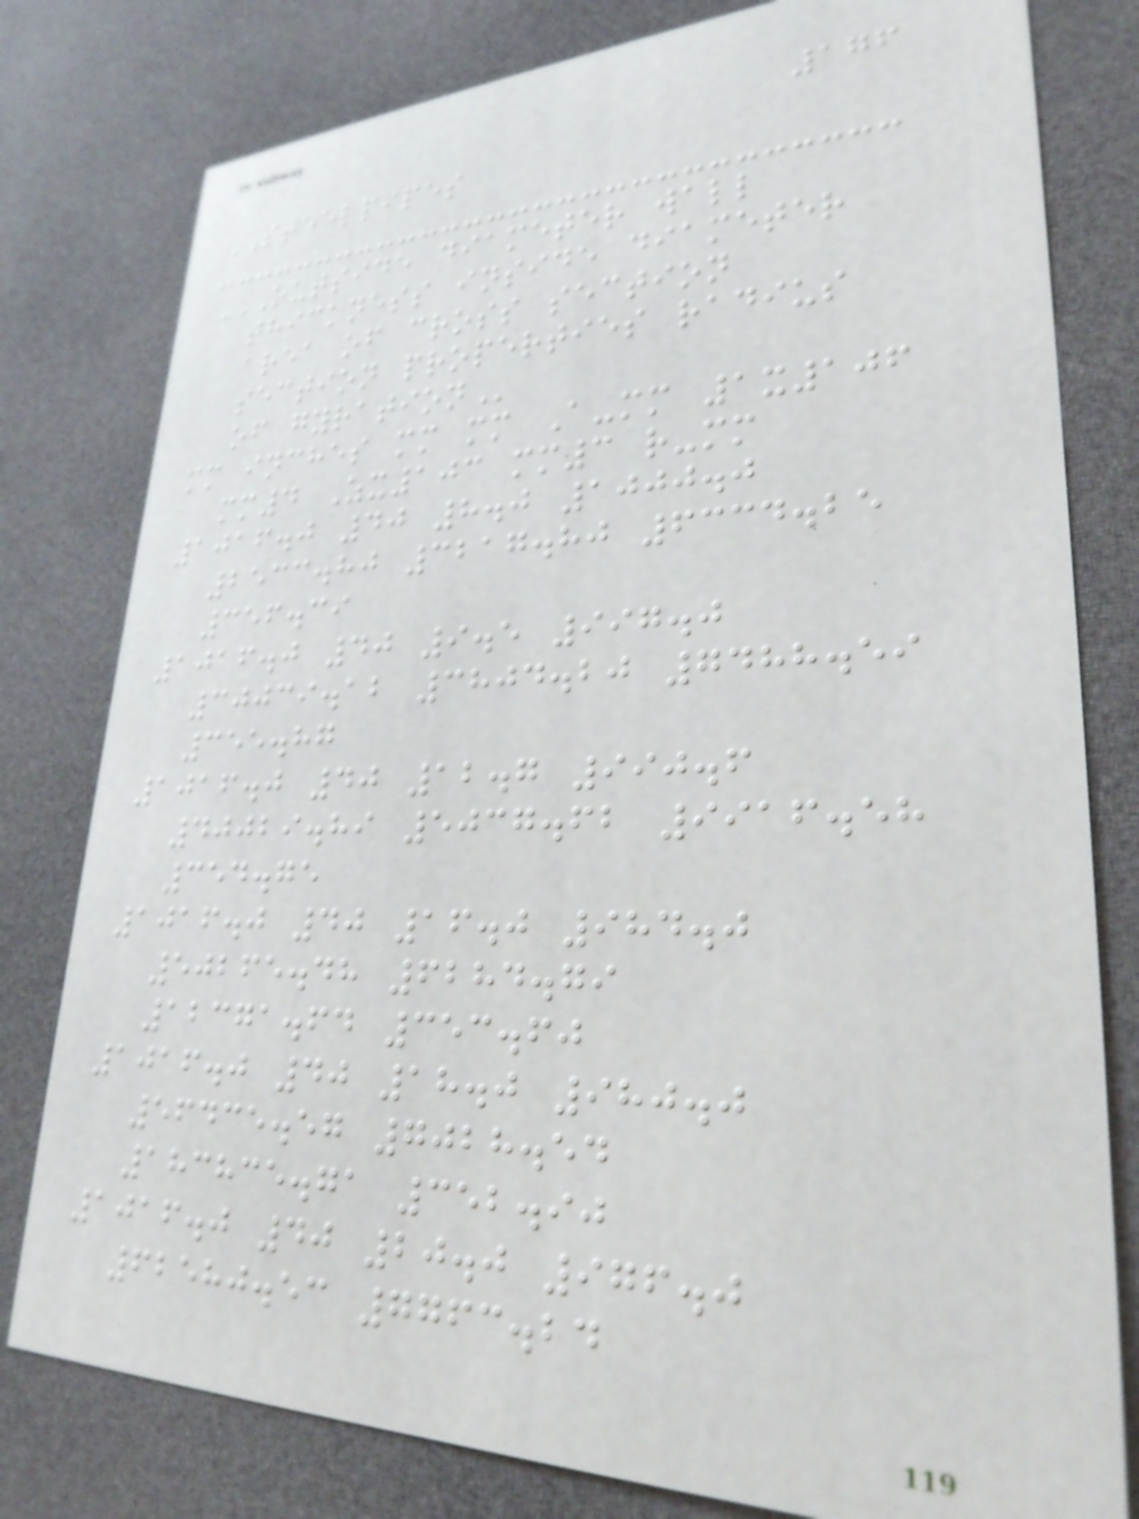176
STEELPIPES
OUTSIDE DIAMETER WALL
THICKNESS INSIDE DIAMETER
AREA OF CROSS SECTION
SECTION PROPERTIES RADIUS
OF GYRATION
mm inches mm mm A-mm 1x106
mm4 Zx103 mm3 r-mm
1016.0 40 8.0 1000.0
2533.80 3217.80 6334.25
356.39
1016.0 40 9.5 997.0
30039.12 3804.20 7488.59
355.87
1016.0 40 12.7 990.6
40029.89 5037.62 9916.58
354.75
1016.0 40 16.0 984.0
50265.48 6284.79
12371.64 353.60
1016.0 40 18.0 980.0
56435.57 7028.54
183835.71 352.90
1016.0 40 20.0 976.0
62580.53 7763.24
